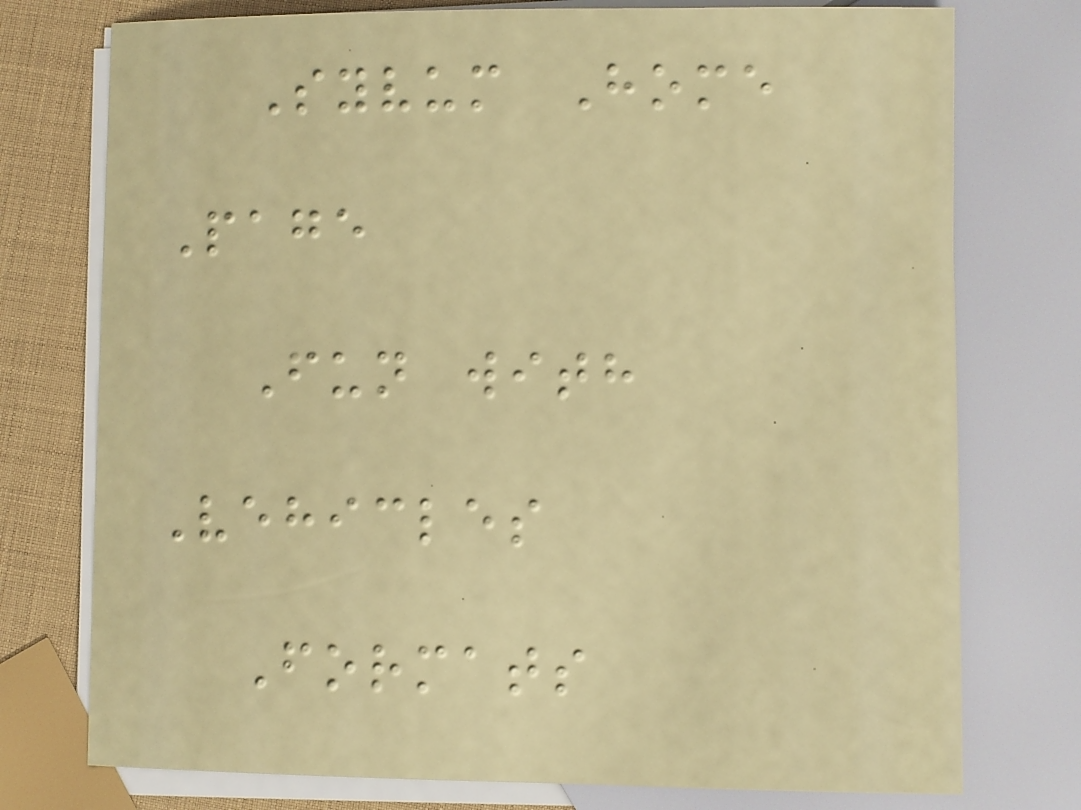Syvum Home
Page
Fun with
Vehicles
Formats
